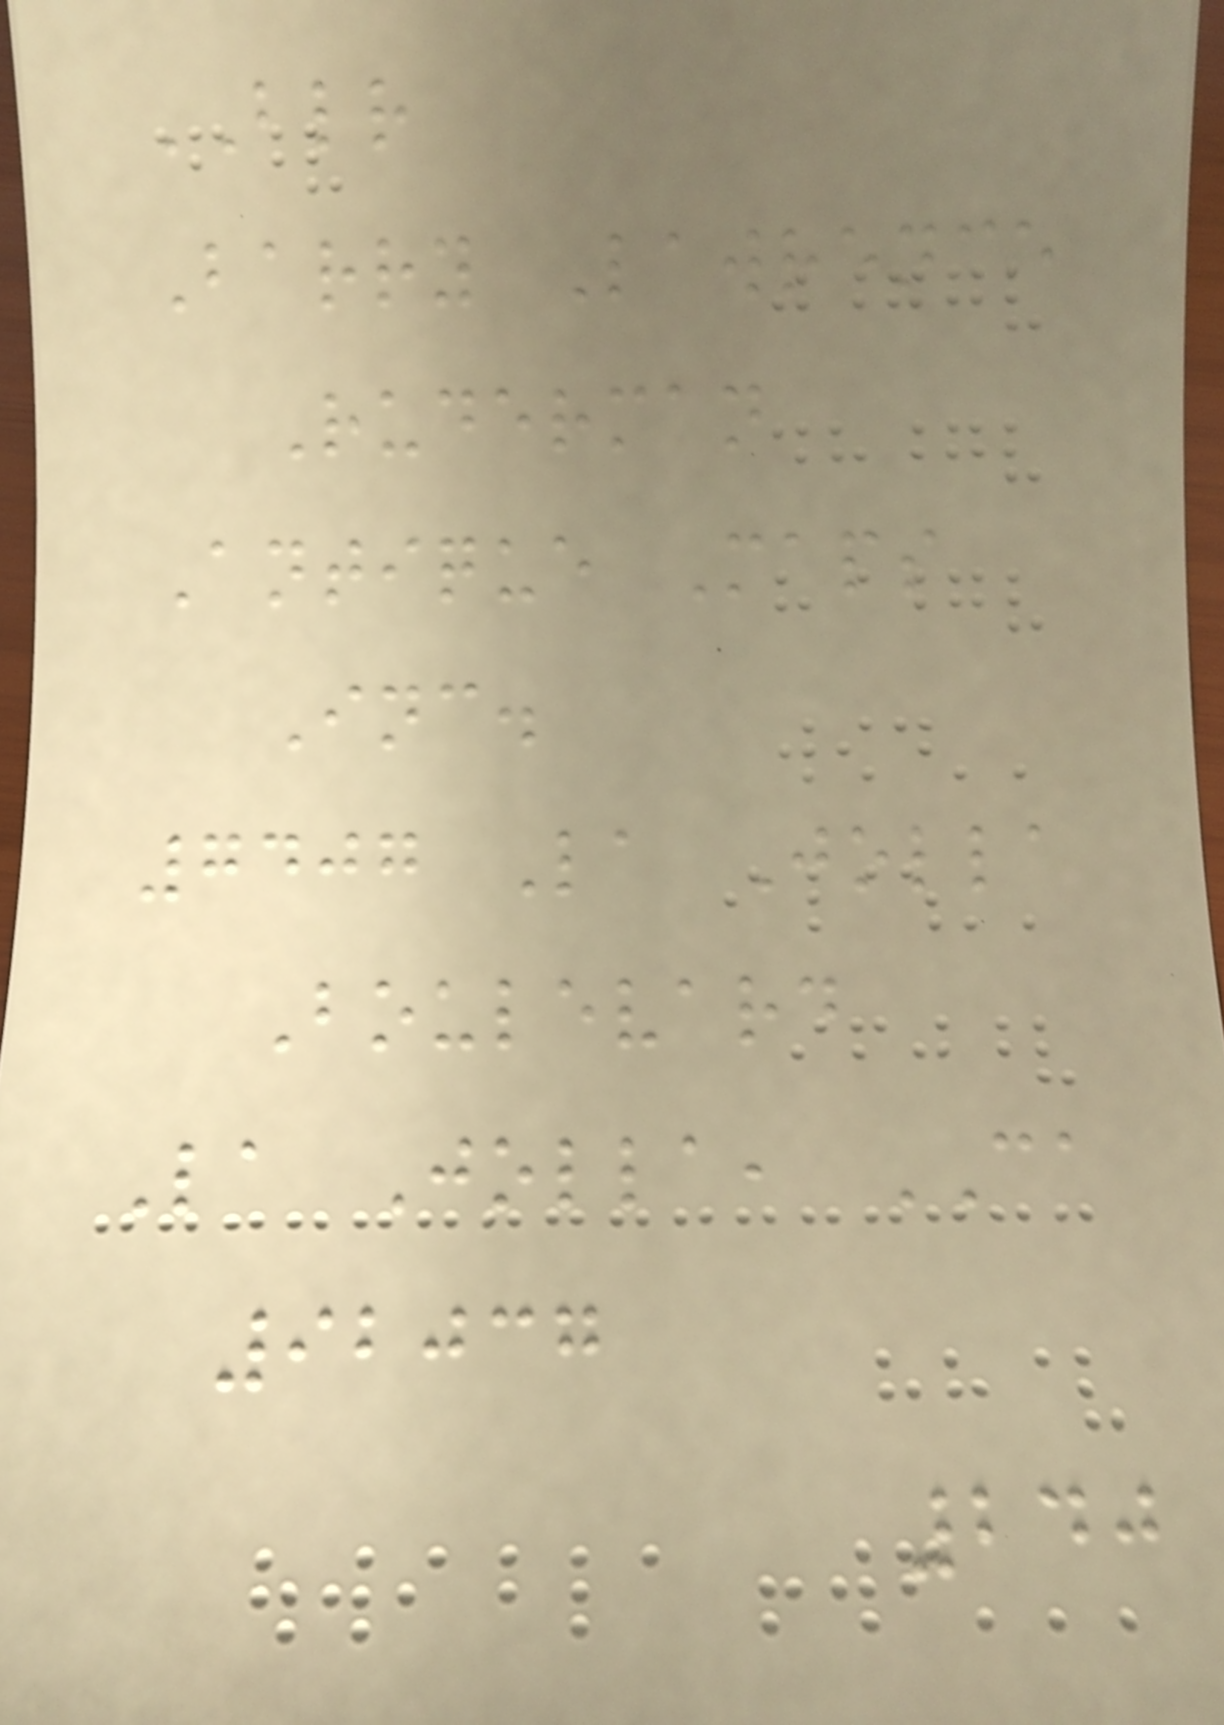BLR
Barry Lawrence
Ruderman
Antique Maps
Inc.
7407 La Jolla
Boulevard
La Jolla, CA
92037
240
